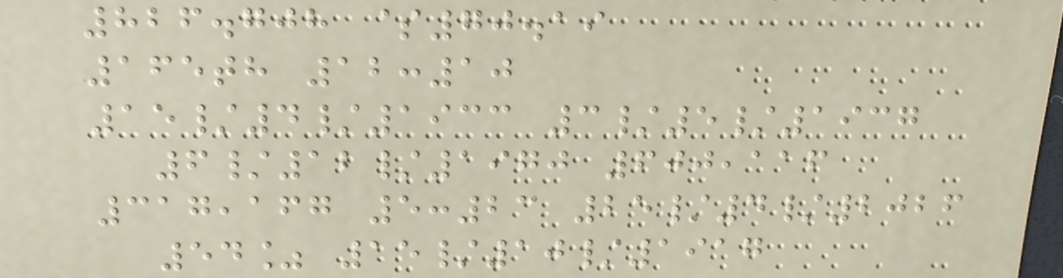826.708 $70.19
165th 12:10
15/4/1933 3/5/1937
6/12/1970 600,116
317,167 5:23 25/4/2026
54% 15/10/1917
